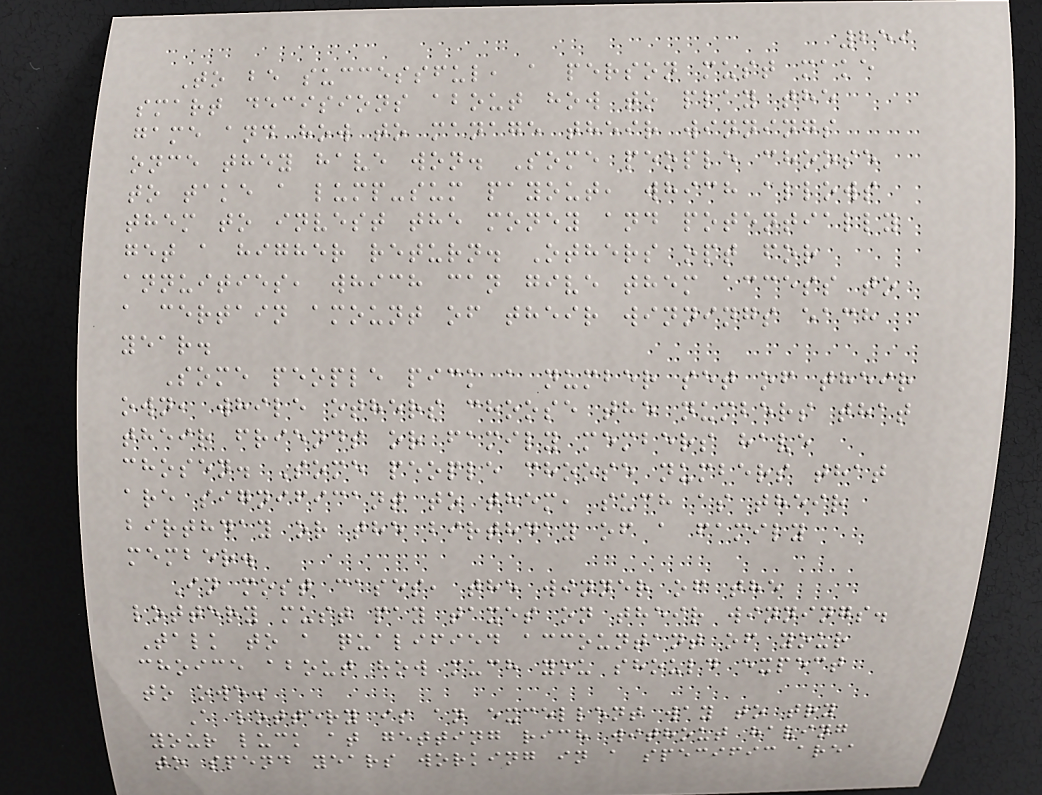259
To be successful, a person must make
smart decisions about how to play the
game and how to manage their winnings
once they have won. Some people choose
to take a lump-sum payout, which allows
them to invest the money and potentially
get a higher return. Others opt for
annuities, which can give them access to
a certain amount of their winnings each
year.
Some people pick a number set of their
own, while others choose the numbers that
their friends or family members have
chosen. Some people choose numbers that
are significant to them, such as their
birthday or the birthday of a family
member.
In most cases, the winner of the
lottery must pay taxes on their winnings.
Talk to a qualified accountant of your
choice about how much you should expect
to owe.
A lottery is an excellent way to try
your luck at getting rich without having
to spend years working in a specific area
